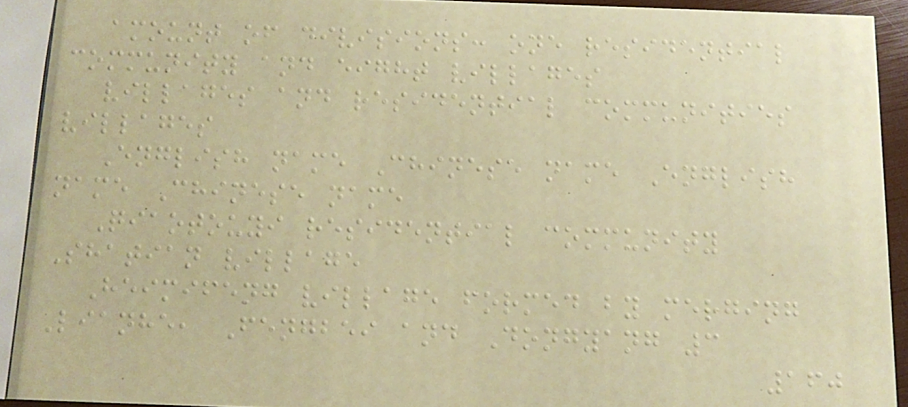amount of divisions: one residential
community and eight villages
villages and residential communities
villages
English name Chinese name English
name Chinese name
Qiaotouyi residential community
Shatian village
Heimifeng village formed by merging
Lianhe, Fengbei and Dongyang 3
160
